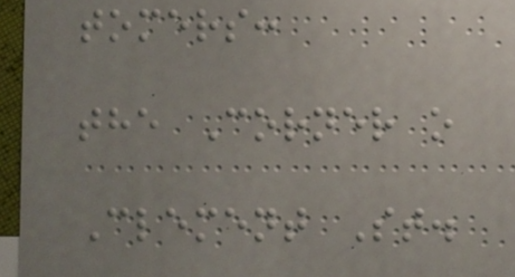tomers:
the Corner o
Clement St.
